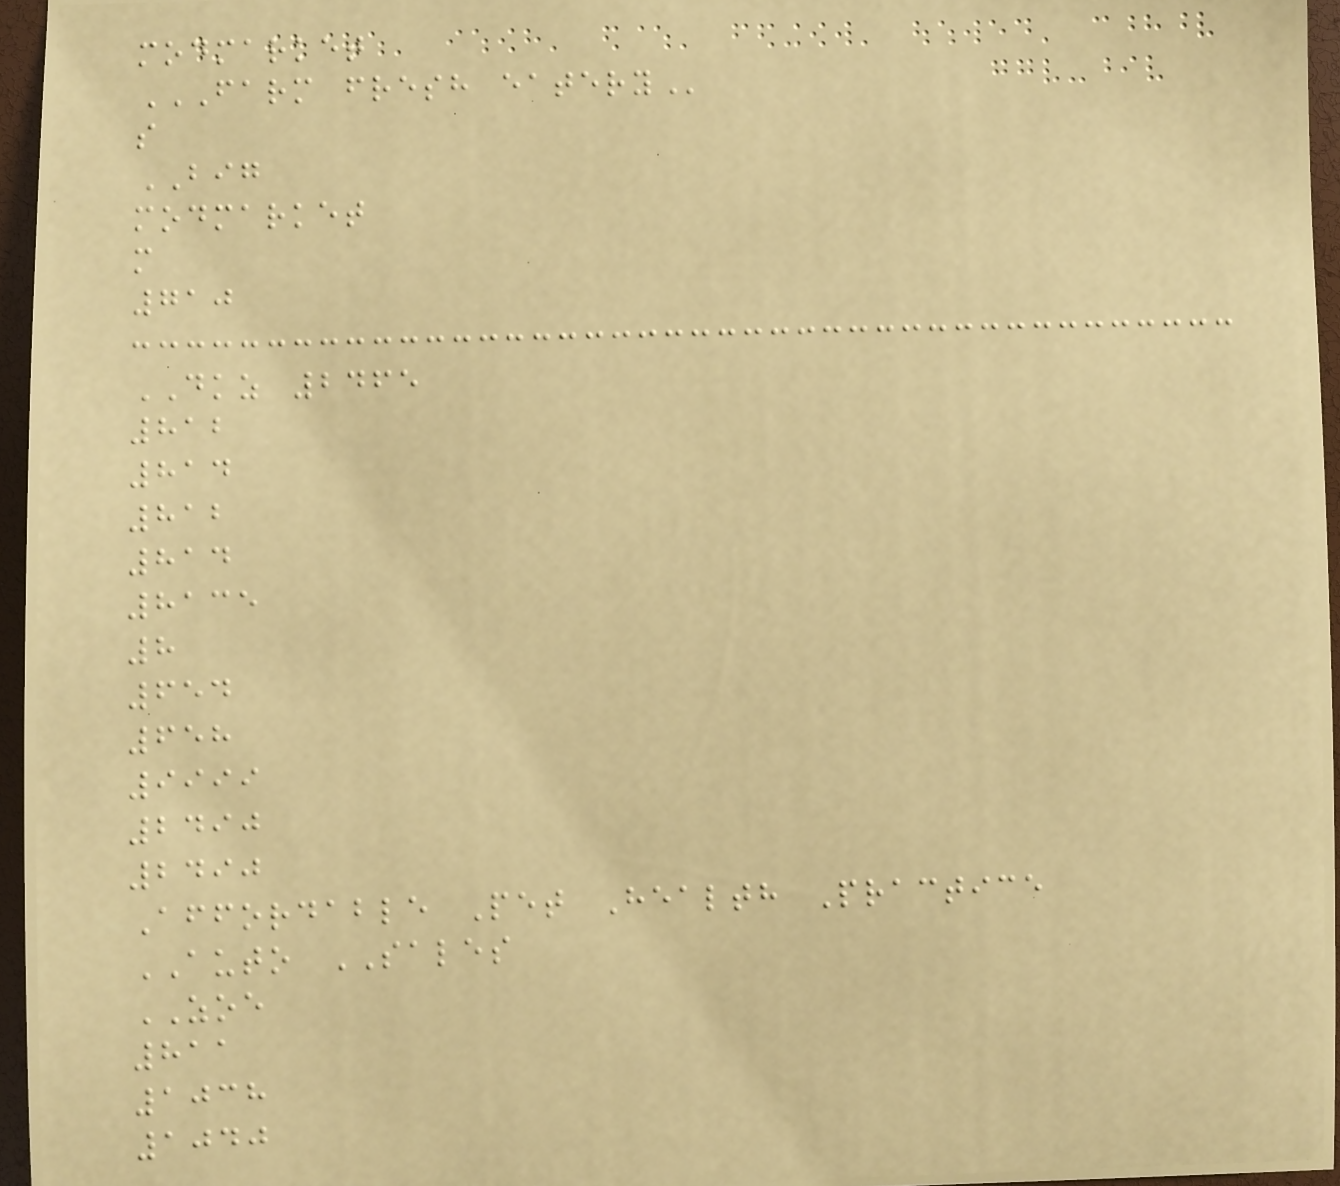modmarket
FARM FRESH EATERY
s
BIG
modmarket
m
710
DKZ 2465
812
814
812
814
8135
8
654
658
9999
2490
2490
Affordable Pet Health Practice
AUTO SALES
ZOE
811
1038
1040
